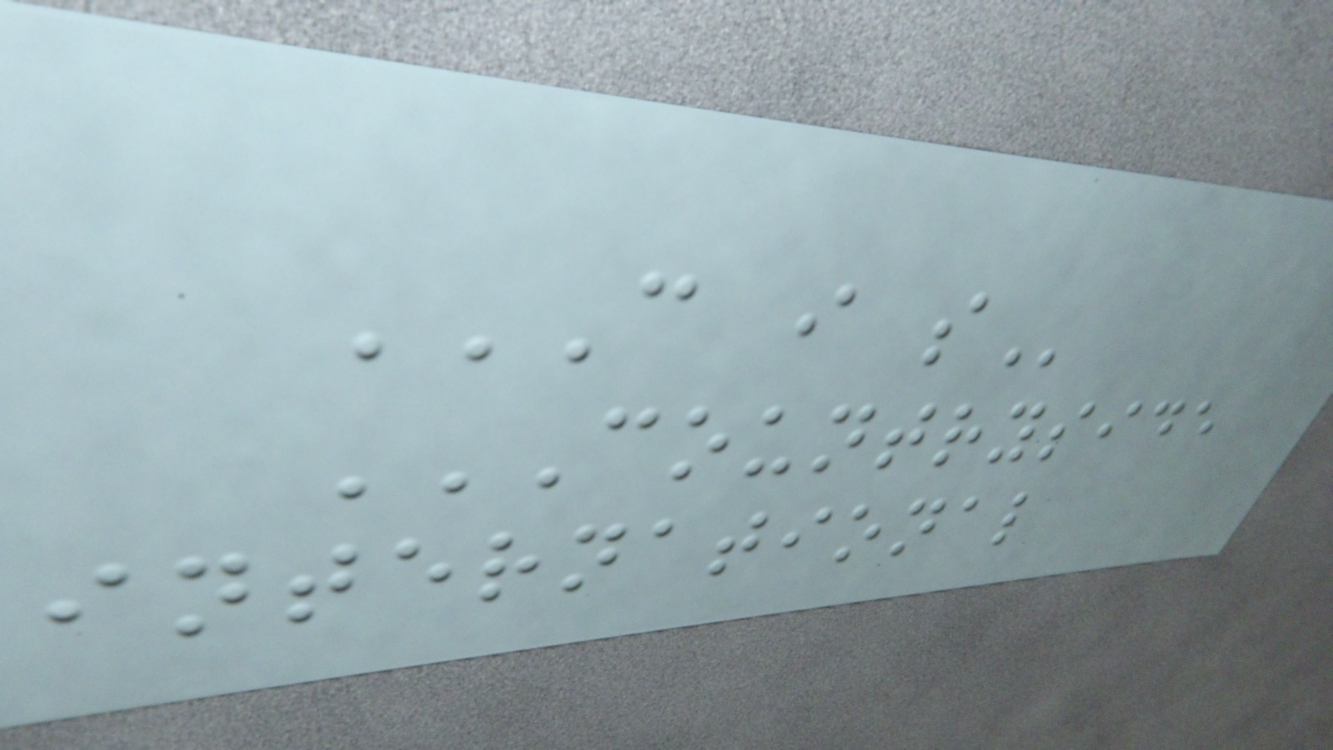C I S
COUNTRYSIDE
INTERNATIONAL
